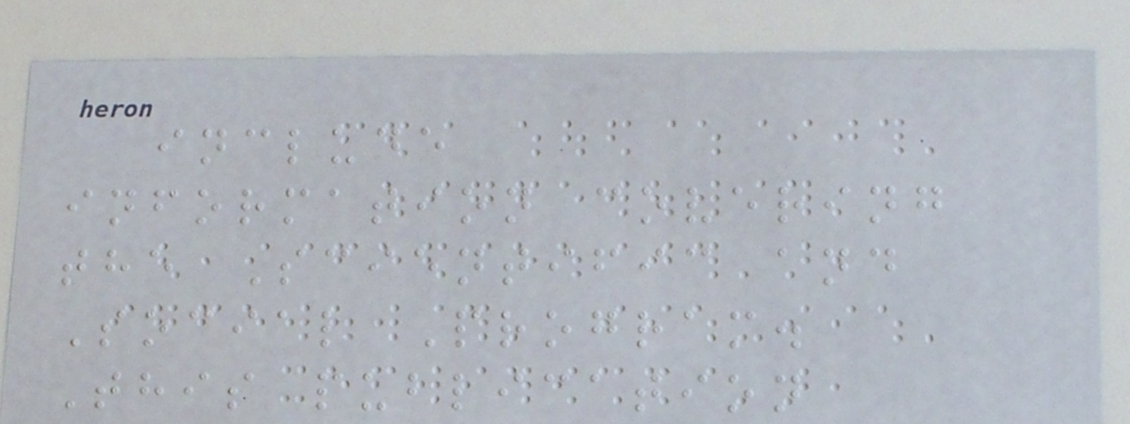include
information covering
the Scientific and
Social Program.
This publication
